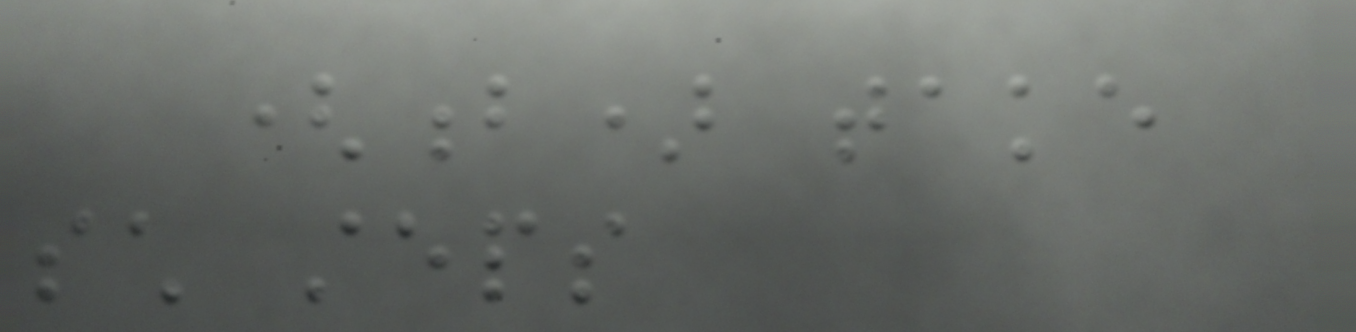(b) take
such steps
